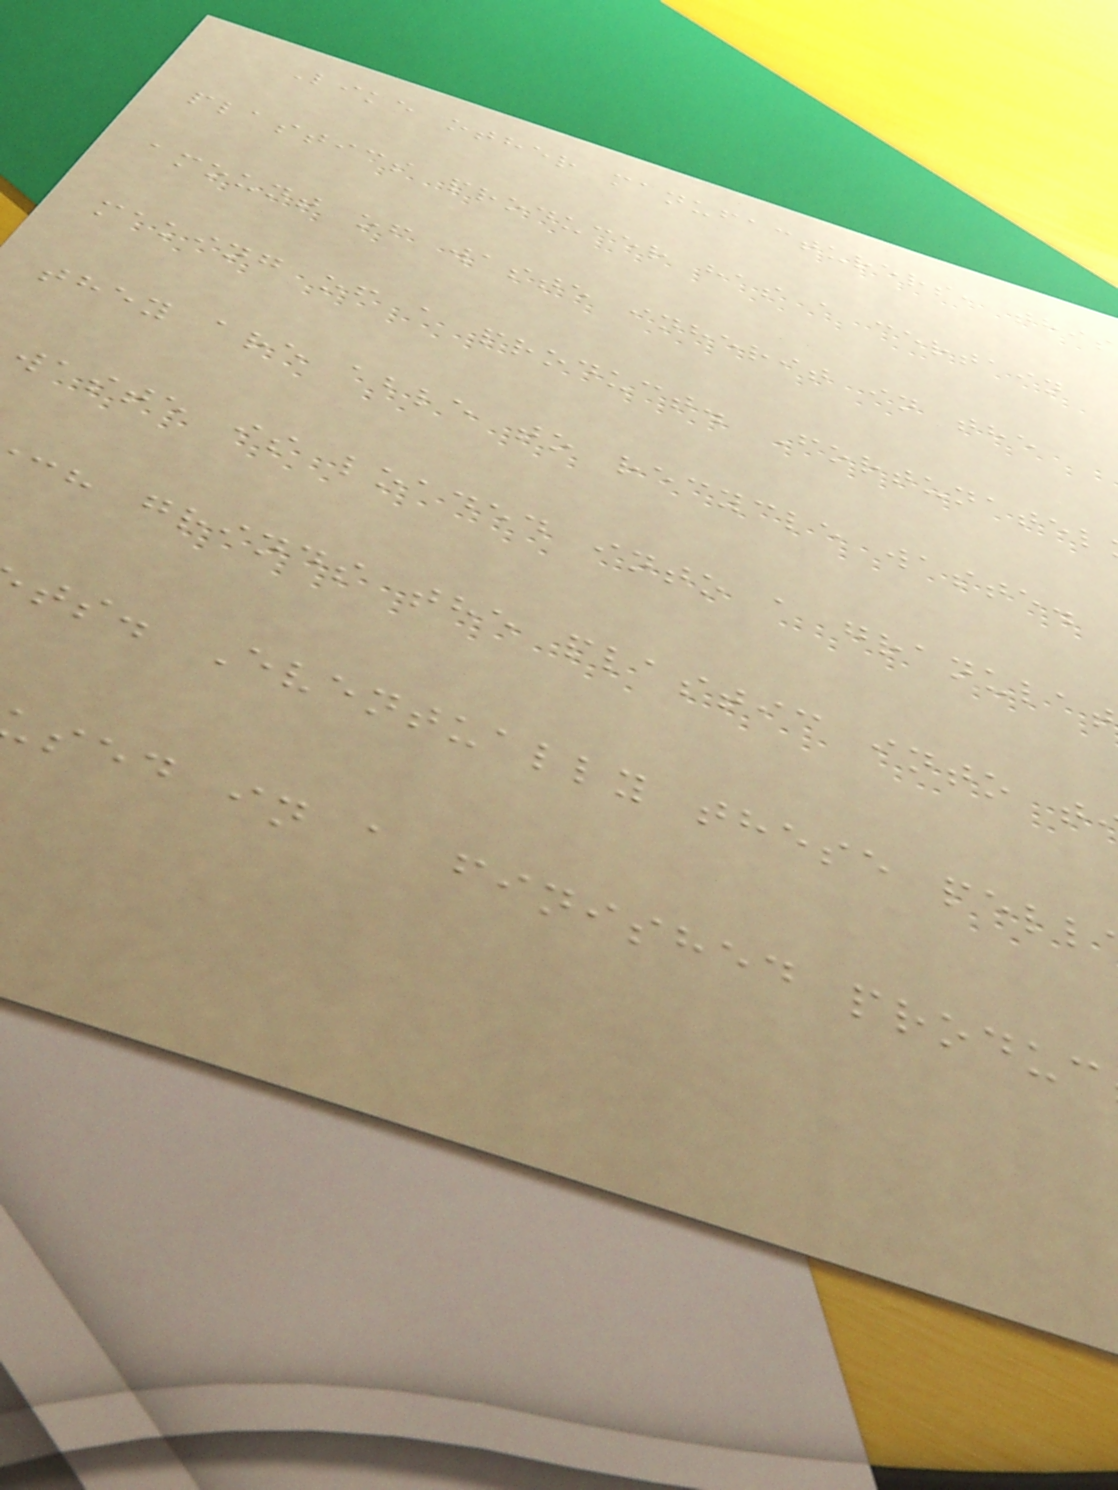Like other manufacturers, this
plastics producer has a certain
amount of waste inherit in the
making of a product. Fortunatel
they are able to recycle waste.
waste is loaded into a granulat
ch grinds the plastic into t
ts. Eventually these pell
sed in a finished produc
